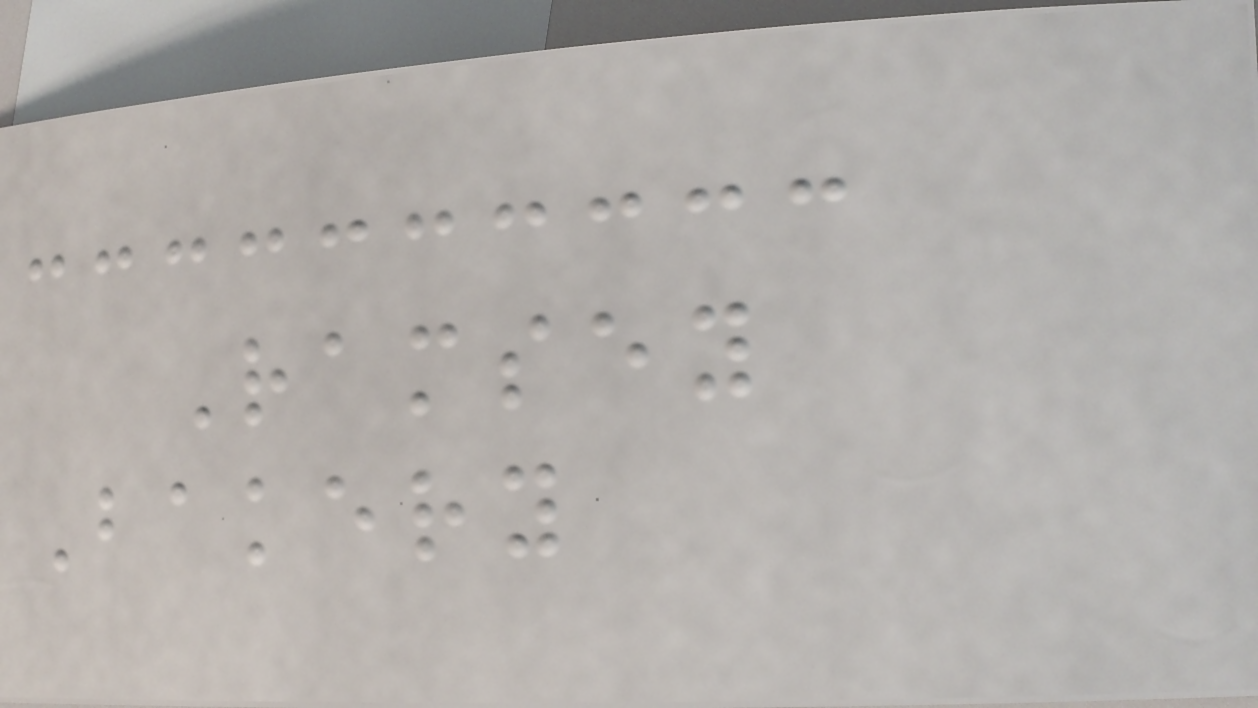Ramsey
Bakery
